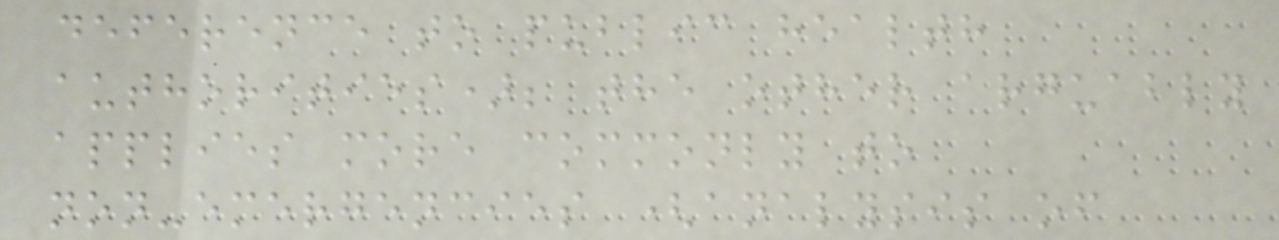deference to public health
authorities); the other arguably
applies more commonly to
non-emergencies (analysis of
